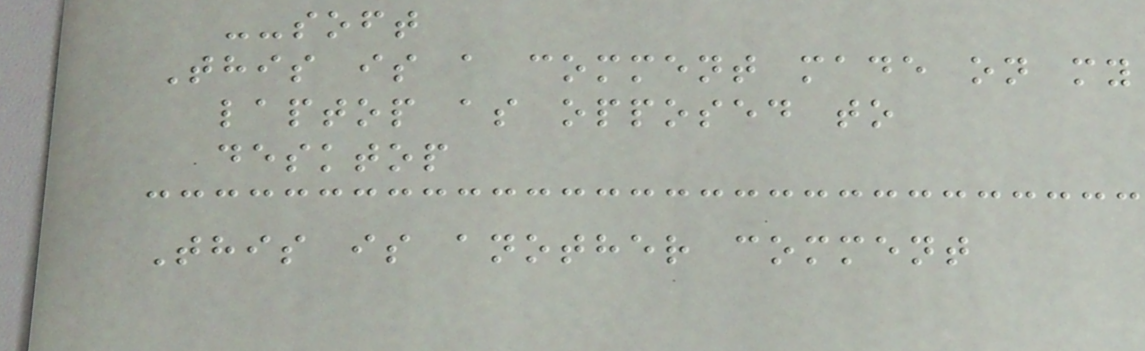--soft
This is a comment made on my
laptop as opposed to
desktop
This is another comment
